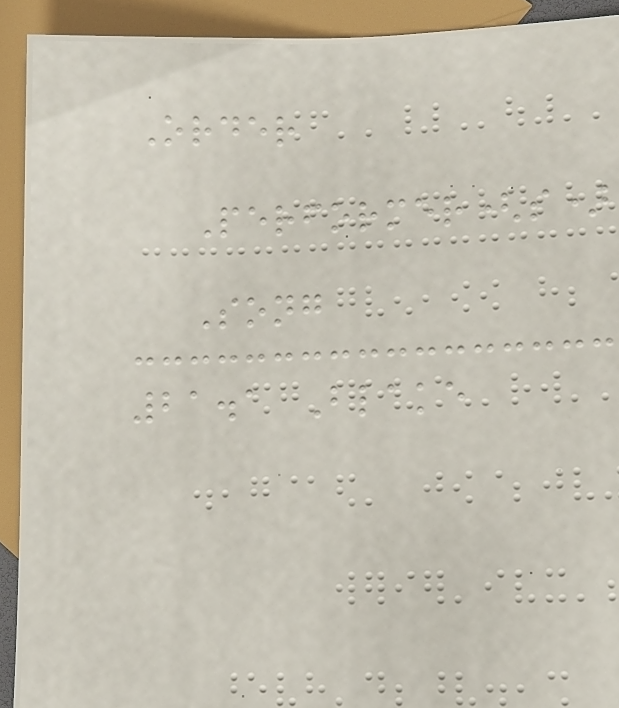Order
Performer(s)
Song
21.1 Blake
